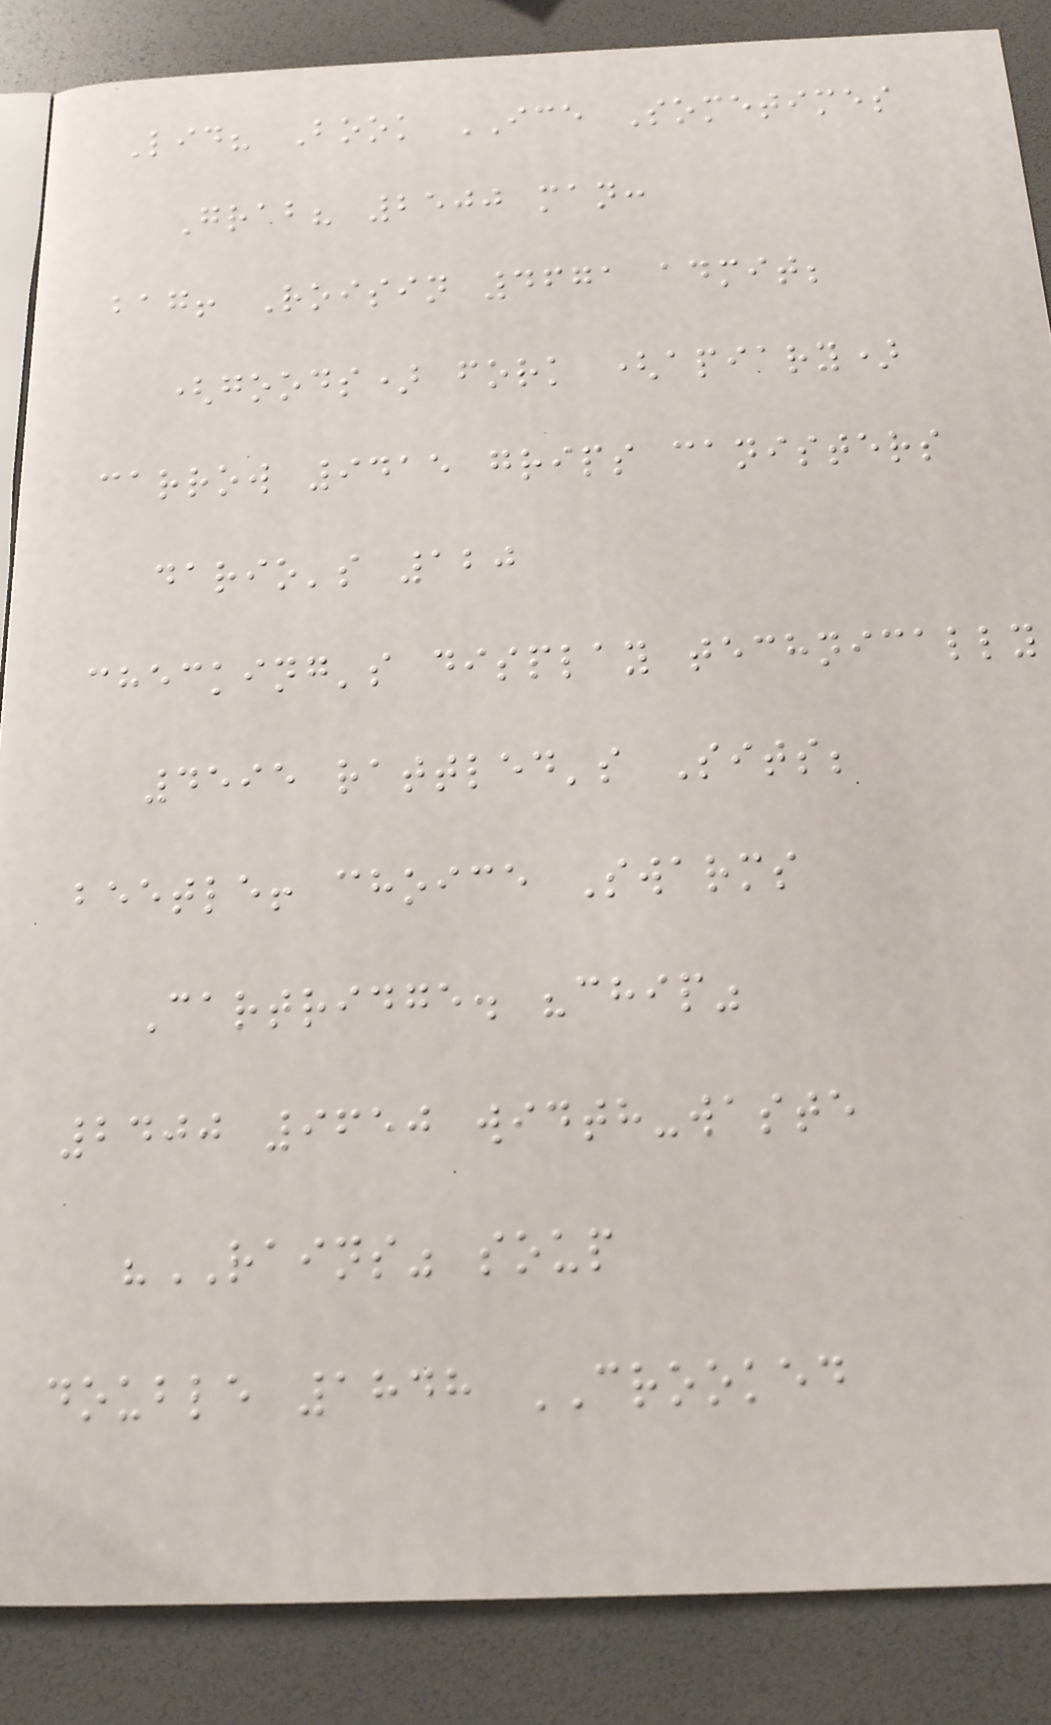Lid? Book ICE Sometimes
Grab? 2500 man:
bag! Roisin 4671 admit;
(goods) fork (apiary)
carrow 9415 grips canisters
dario's 120
checking's display technically
4595 rattled's Sits;
beetle! choice Swarms
Cartridge. "chip"
2400 9650 width-waste
"RAINS" soup
double 1848 CROOKED
